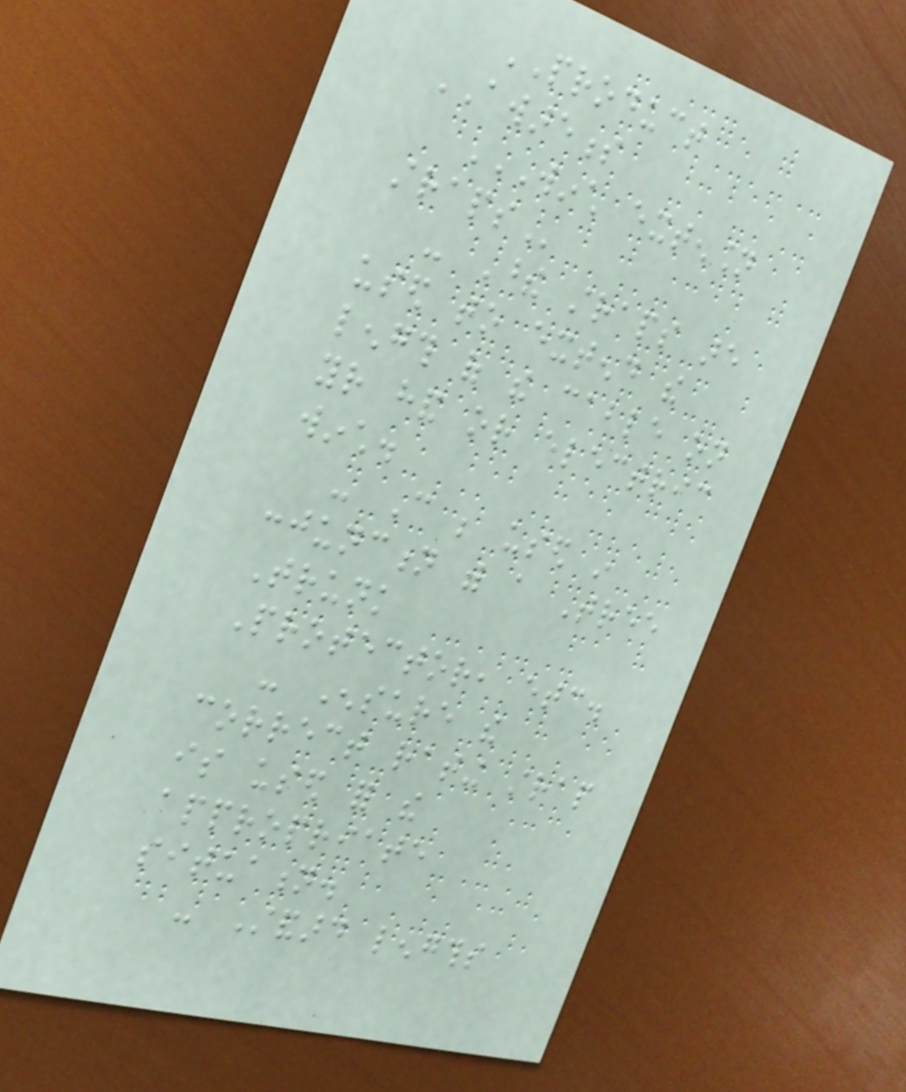PRODUCT
AWARENESS
WINCH EXTENSION
STRAPS
- These straps are
used to extend the
length of the cable on
your hand or electric
winch.
- Can be used in
conjunction with a Tree
Trunk
Protector, etc.
- Ensure the
correct rating strap
is used for the
appropriate
situation.
- Standard lengths
